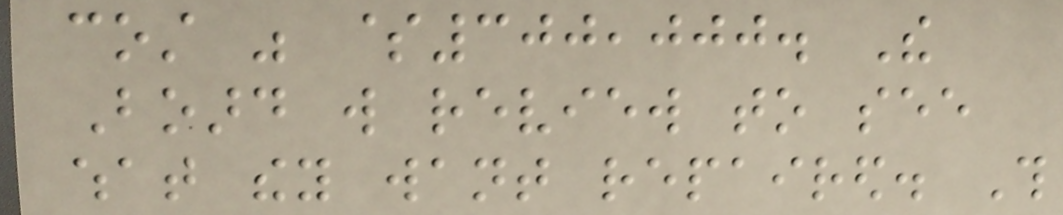cost was $300,000. The
Board will review to see
what they want repaired. This
